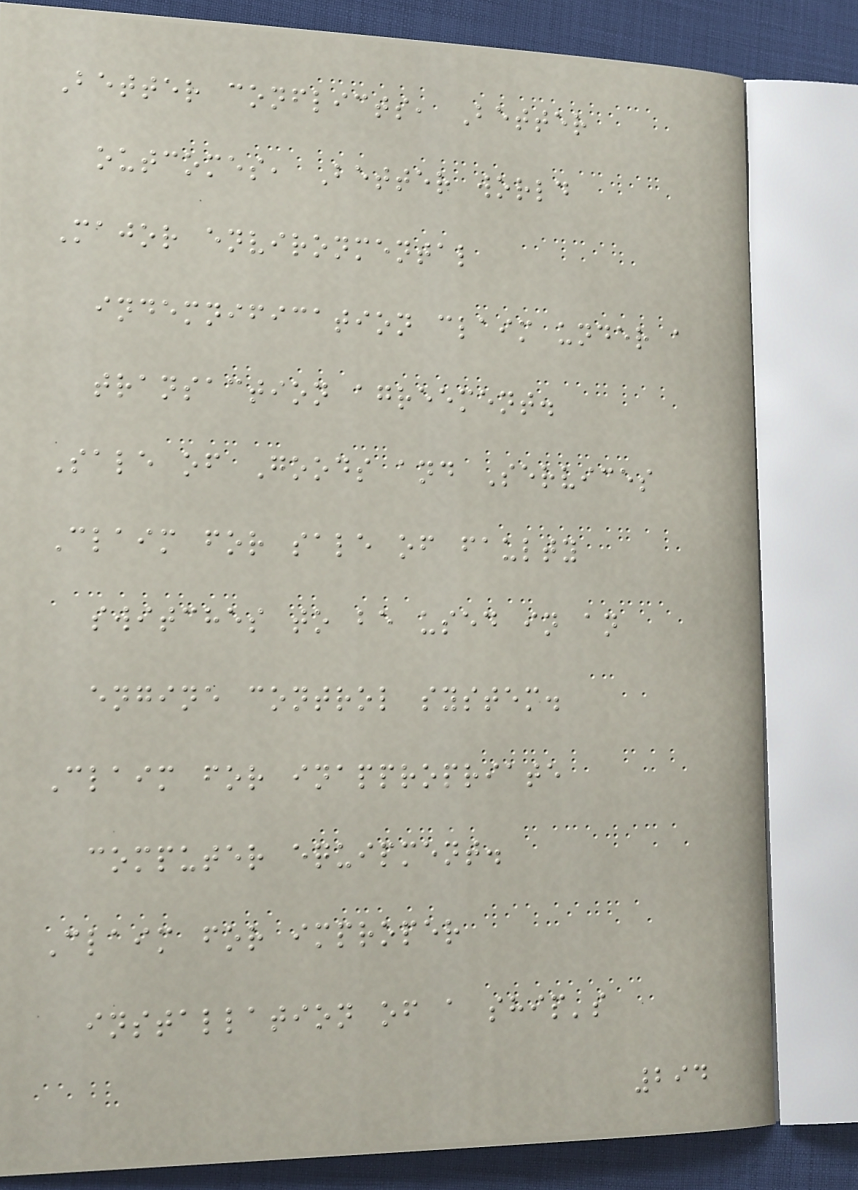Better conflicts, Better
outcomes, Better world
Major environmental
indemnification claim under a
transaction agreement.
Sale of Goods and Services
Claim for sale of faulty
switches to be used in an
engine control system.
Claim for inappropriate
computer equipment.
Claim for improper
installation of a ship's
294
